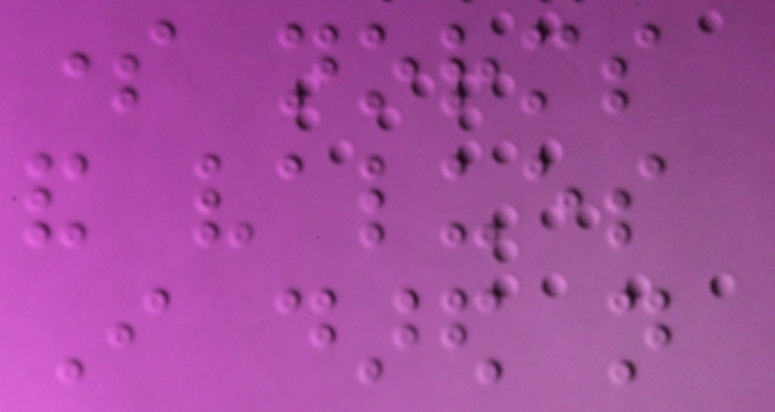some norms
and values
I dared not
